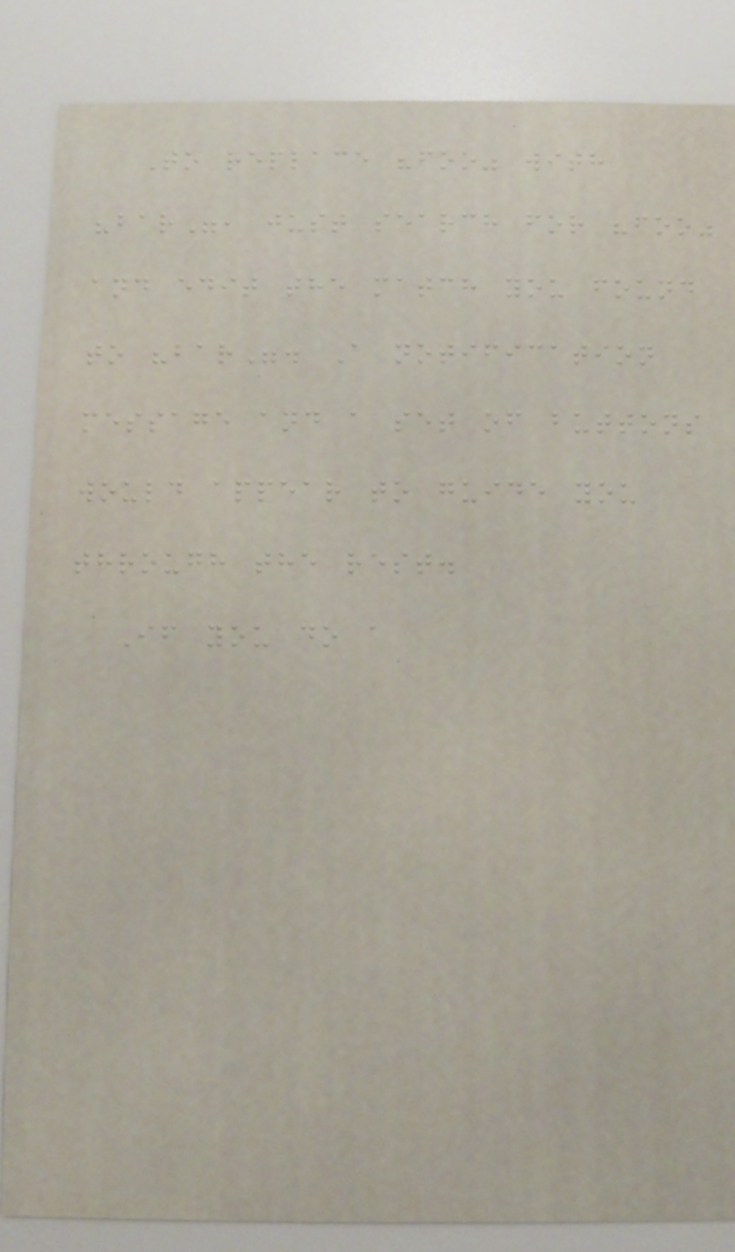To replace "foo" with
"bar", just search for "foo"
and edit the match you found
to "bar". A notification
message and a set of buttons
would appear to guide you
through the rest.
If you do a
